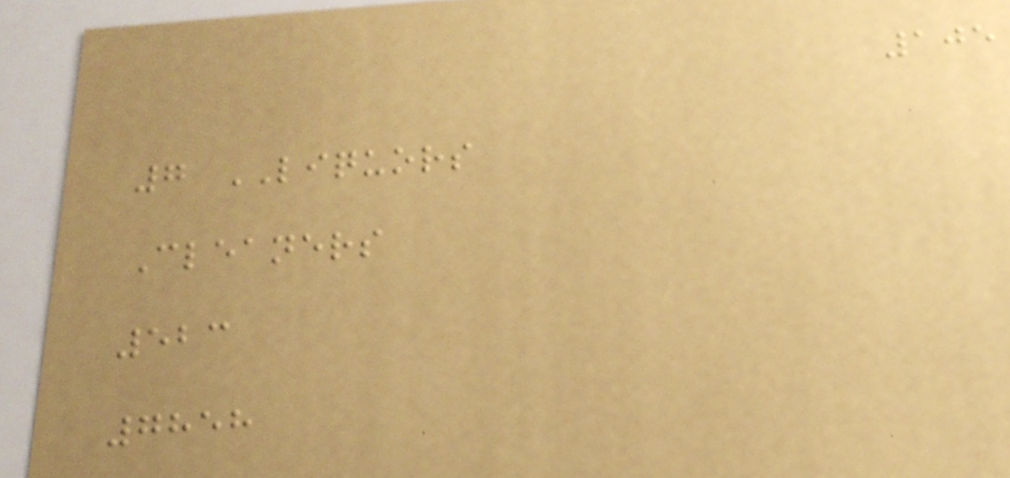105
7 LIQUORS
Cleaners
523
7858
